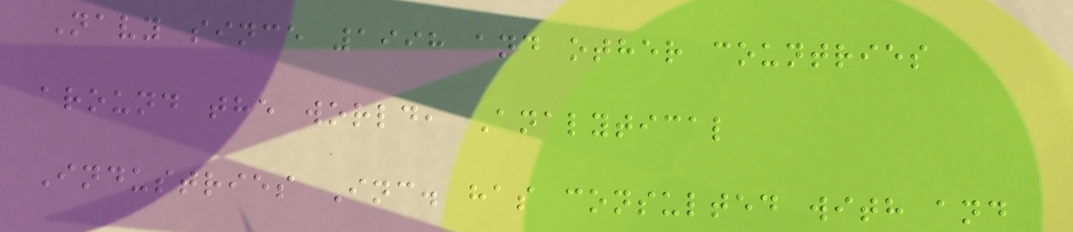Navy since 1998 and other countries
around the world, Analytical
Industries Inc. has consulted with and
